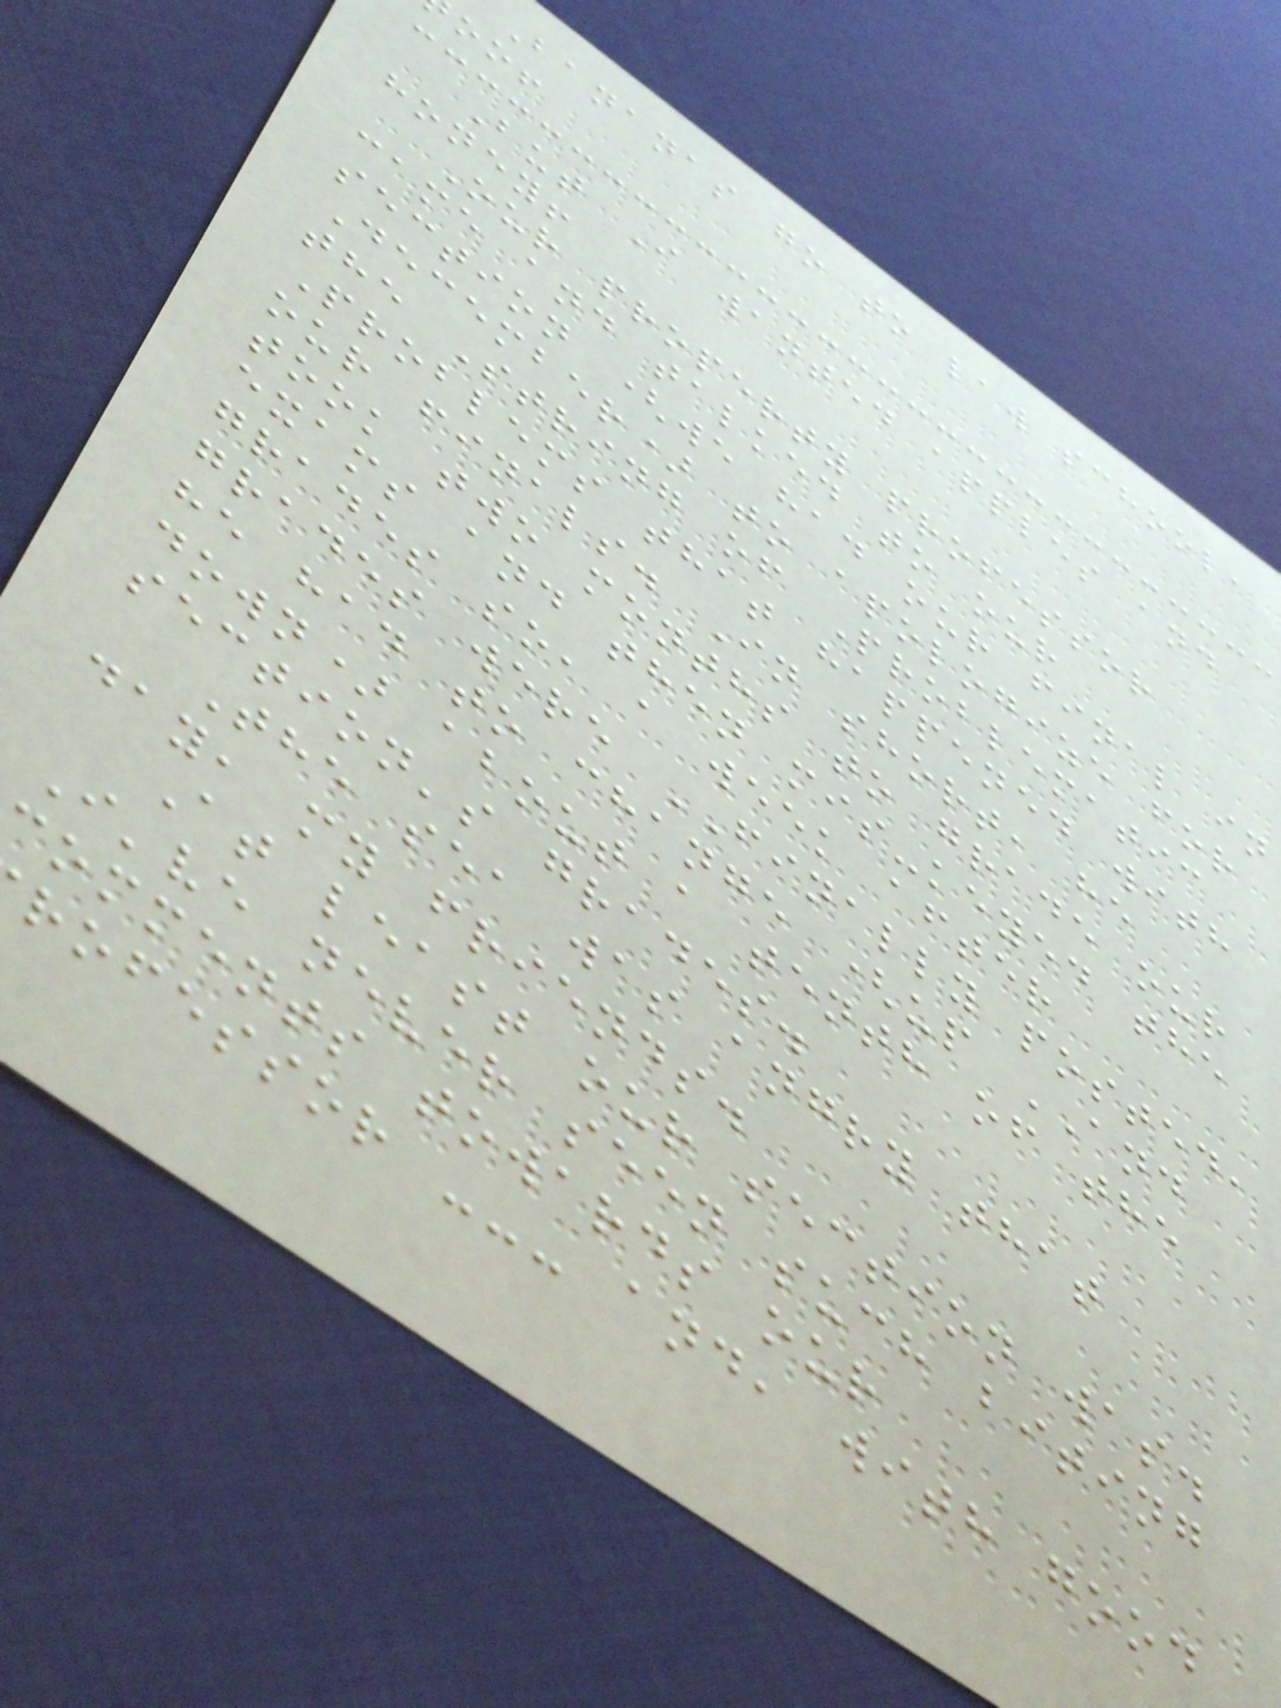Bananas go to law school,
But I wanted apples and
honey!
Our property professor
came and talked to our
section (we had our final in
December) to apologize for
the String of Problematic
Problems that happened with
our finals. In short, he
took two months to grade our
exams and then mis-keyed the
grades so, a week after
grades were FINALLY posted,
he had to change (up AND
down) about a tenth of the
section's grades.
The sea was angry that
day, my friends.
At least our section was.
I've never seen such biting
comments towards our
rofessor --- and, with good
